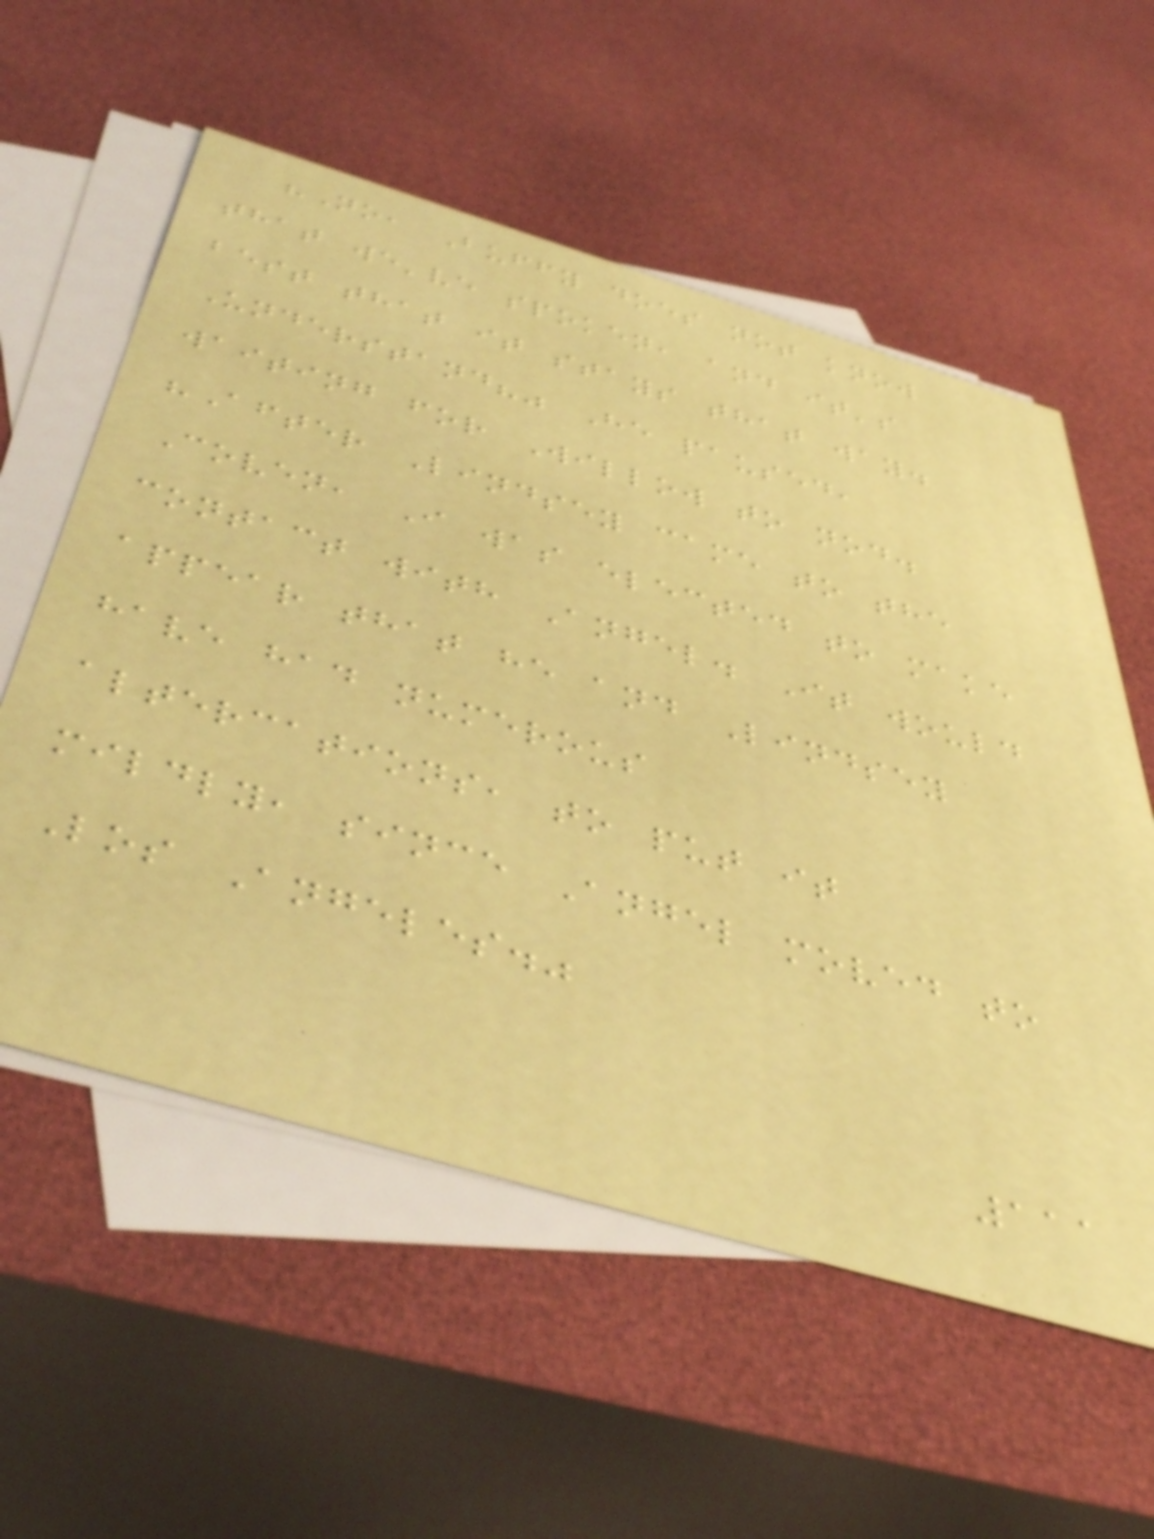"No, Buffy does not know
that we've spoken, and it's
best that it stays that way.
Understand?" He paused,
waiting for Willow to nod.
"After Lindsey came to the
Coven, I was elected to make
contact with Angel. It would
appear that he and Lindsey
have had numerous
altercations, to put it
mildly, since Angel moved to
Los Angeles."
111
